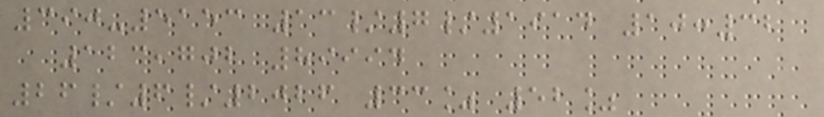390-5153 13/7/1914 10:32
123,702 89994
26/6/2026 33% 52%
